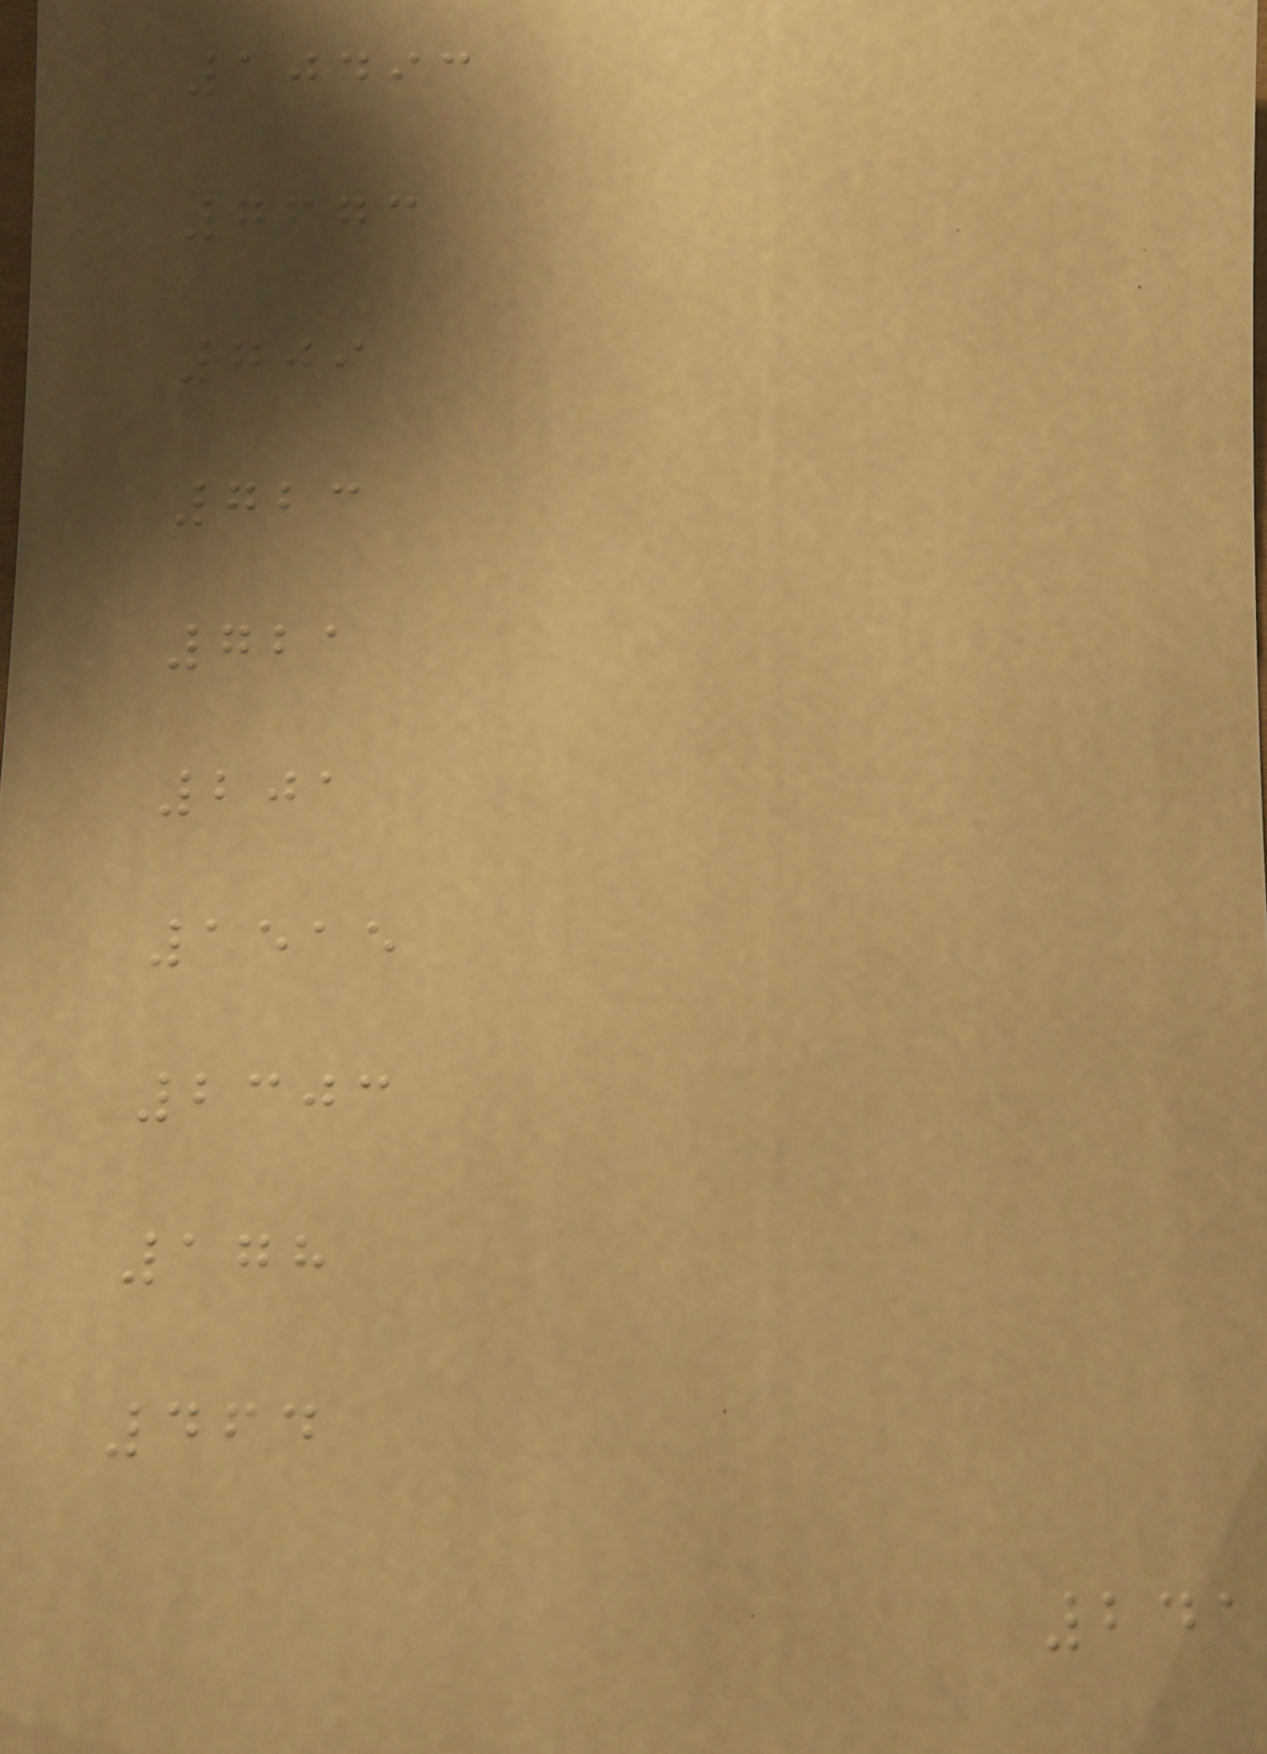10493
7673
709
723
721
201
1515
2303
178
464
241
